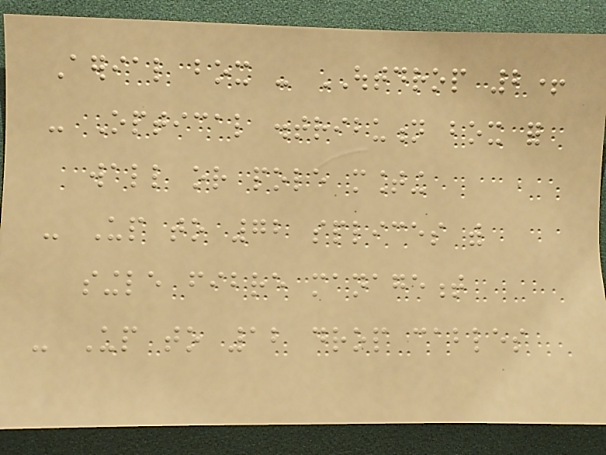Aerial box - OUTDROP 2+
- Optical distribution box for
wall or pole mounting
- Up to 72 splices with
single fibre management
- Up to 12 drop cables
